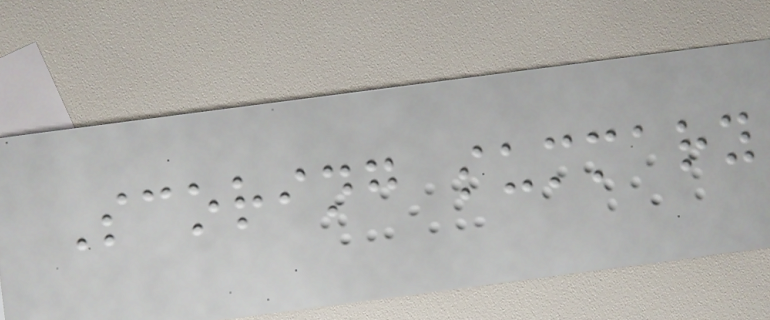Scoring summary
